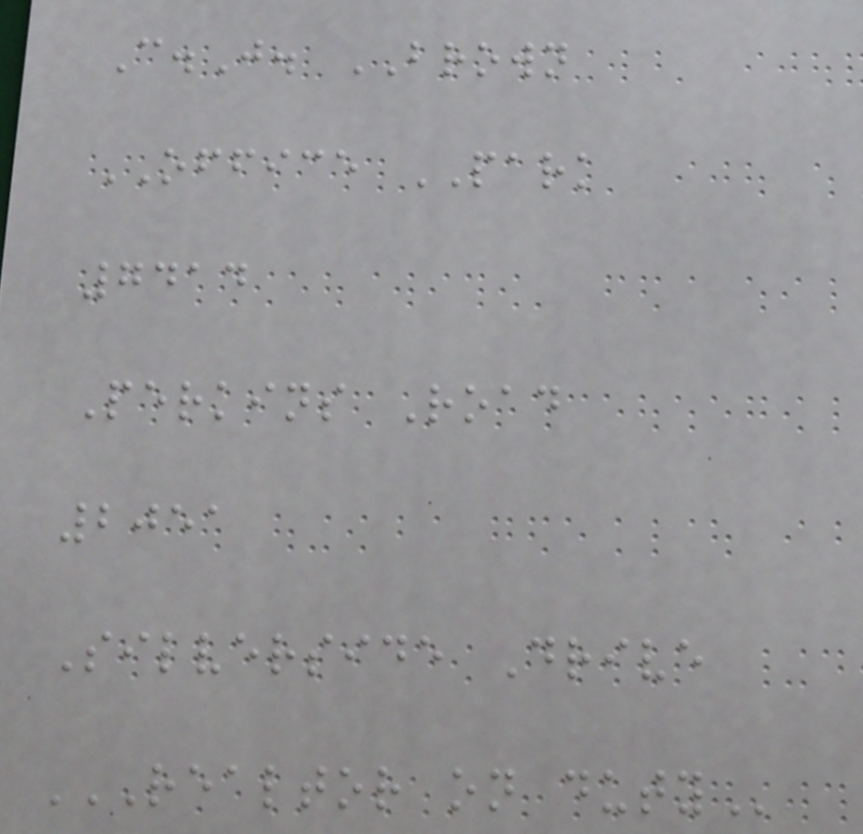C.J. BROWN
OFFICE PARK
7414
Perkins Road
2051
Silverside Drive
REALTOR ON DUTY
